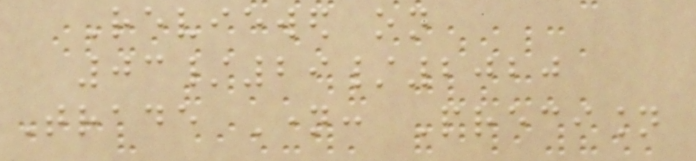Reviewed on
03/29/2020
Trade Name: Precision
